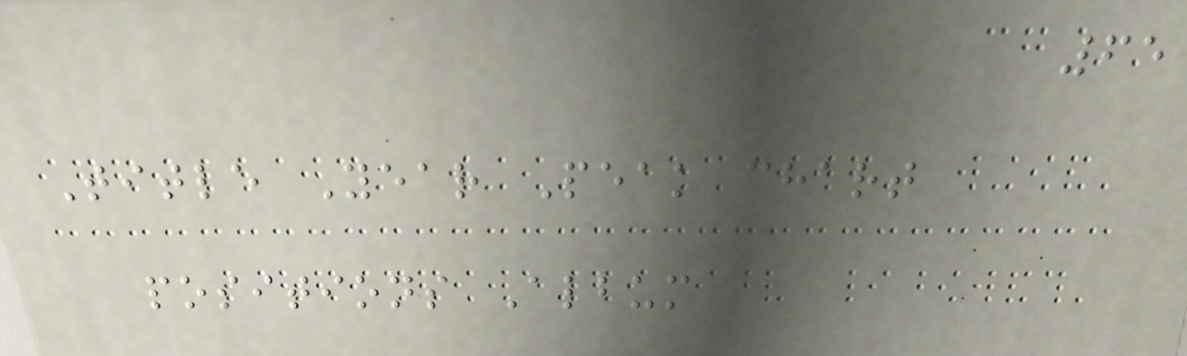65
Title Year Peak chart
positions Album
